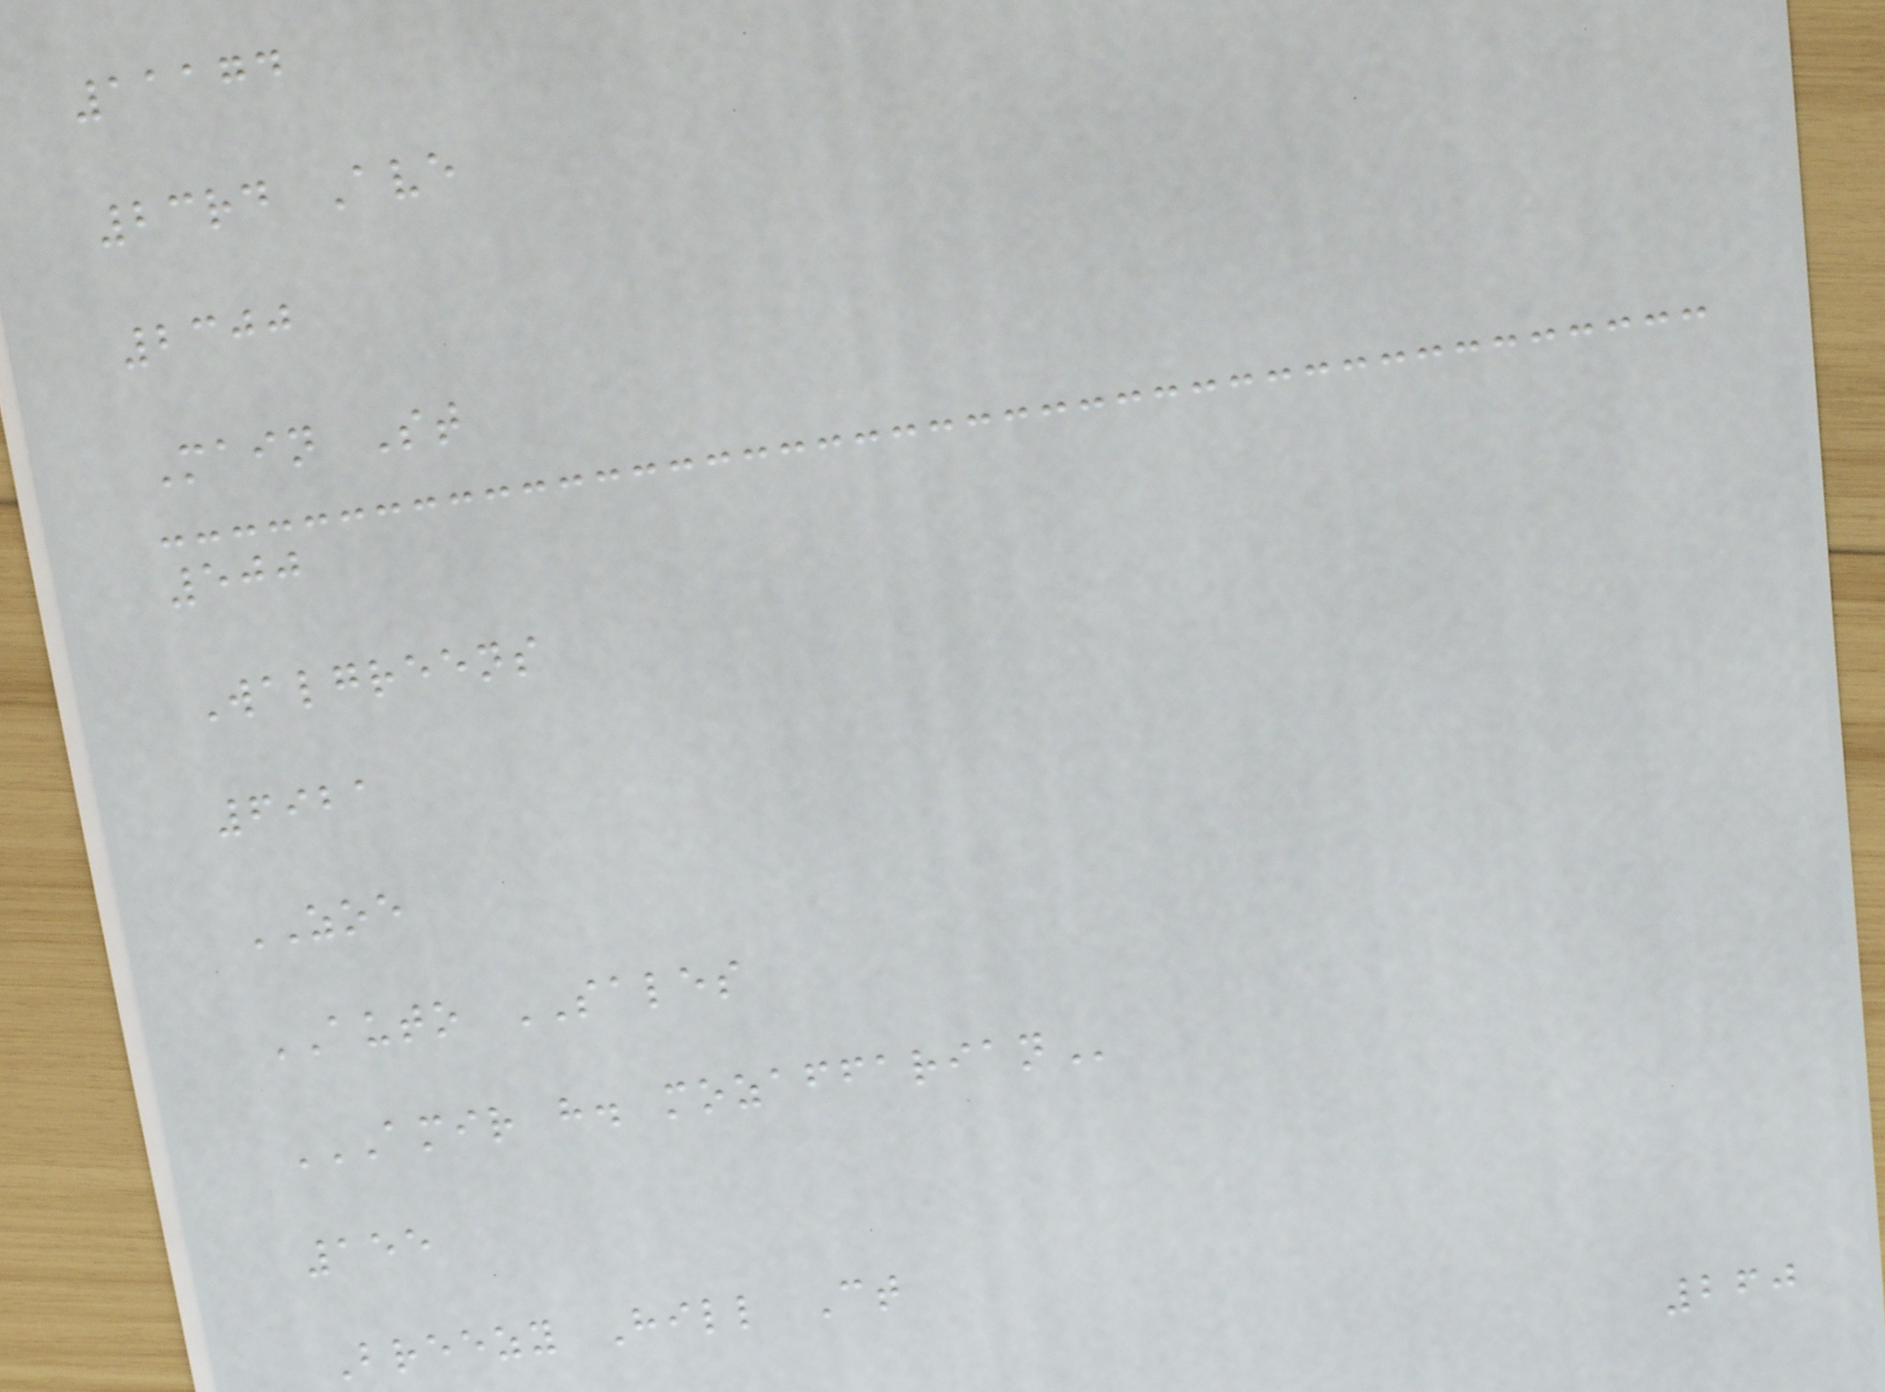11174
23rd Ave
2300
Main St
500
Walgreens
6921
ZOE
AUTO SALES
AMIR H. MOZAFFARIAN
155
Breezy Hill Ct
260
